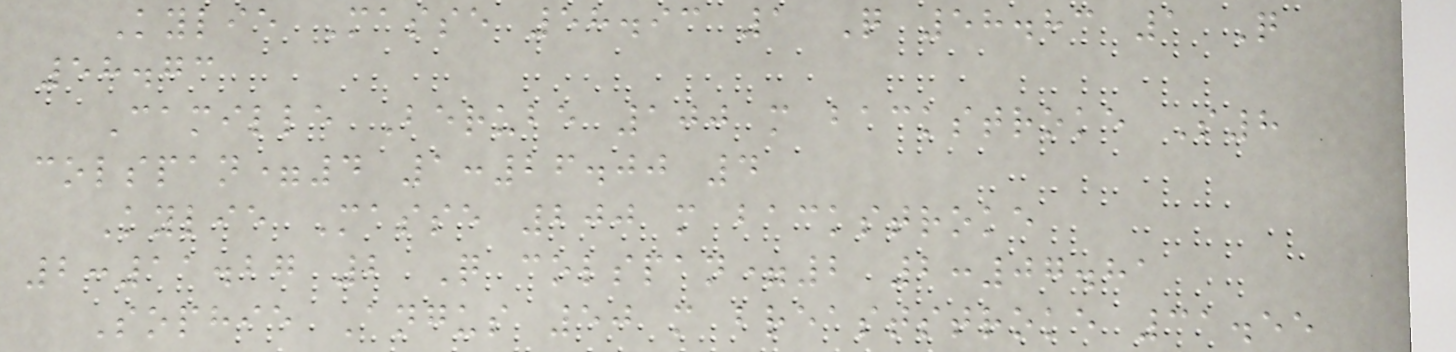Kylie Masse 58.93 1 Q 58.83 1 Q
58.73
Camille Berube 100 m backstroke S8
colspan=4 1:26.00 4
Kylie Masse 200 m backstroke
2:11.27 2 Q colspan=2 2:07.81
Sophie Angus 50 m breaststroke 31.55
